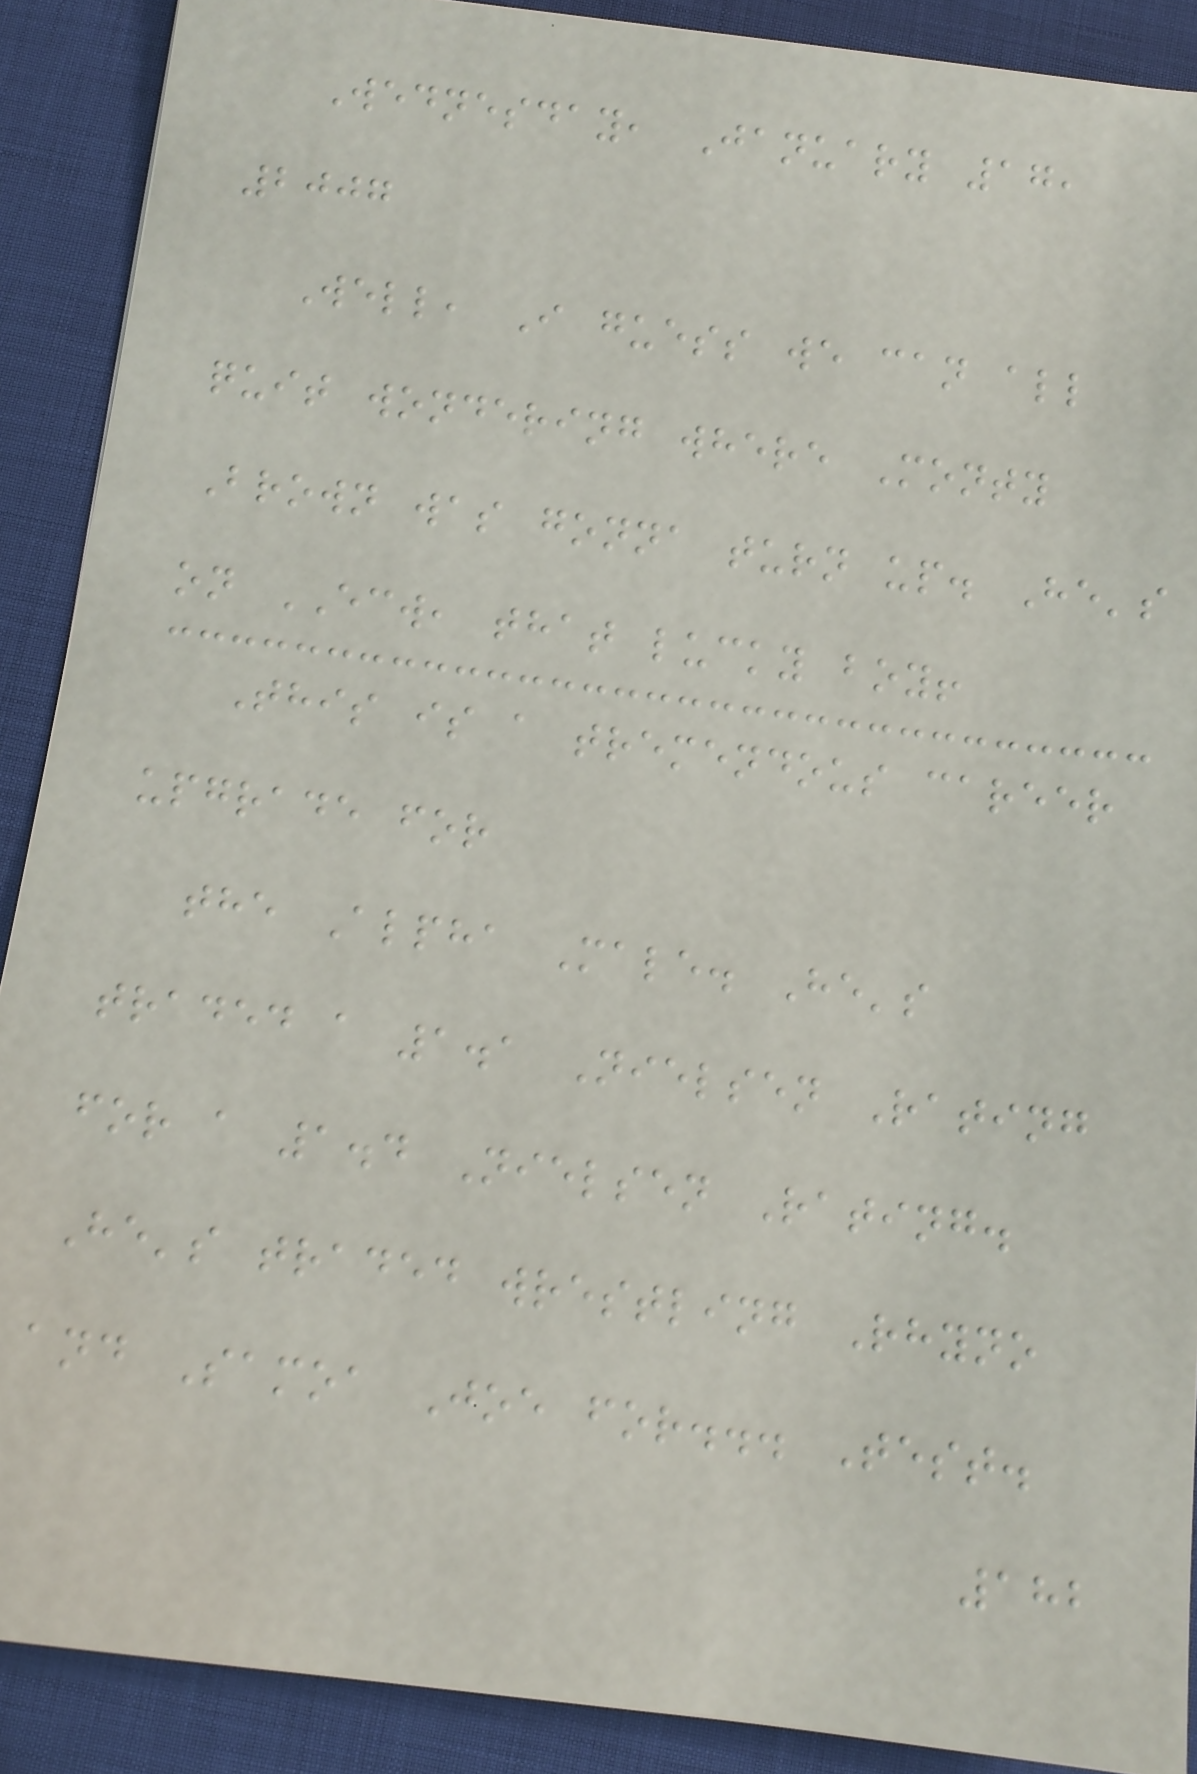Wednesday, January 17,
2007
Well, I guess we can all
quit wondering where Monty
Brown was gonna turn up. He's
on ECW, that lucky boy!
This is a tremendous career
upgrade for
the Alpha Male. He's
traded a 1.1 Nielsen Rating
for a 1.4 Nielsen Rating.
He's traded wrestling Rhyno
and Samoa Joe for... Test.
182
